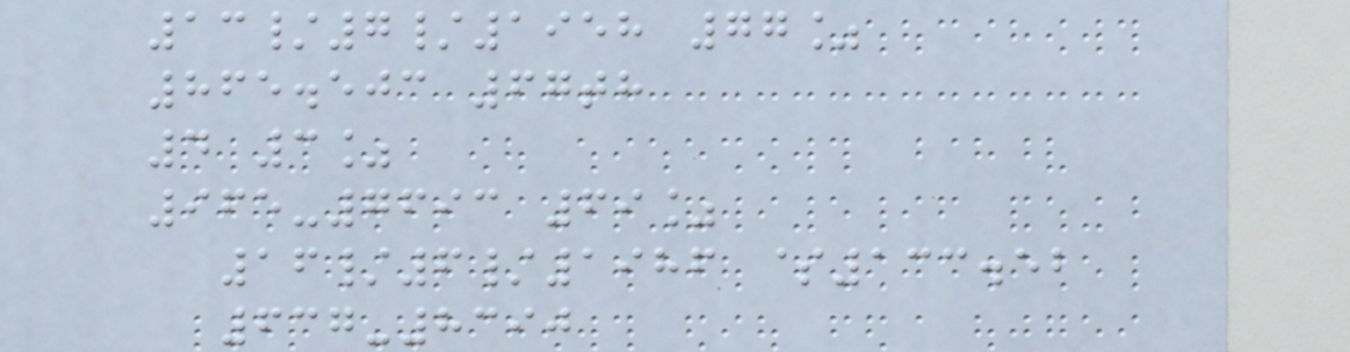13/7/1958 77%
865.503 67th
4 3%
965-7693 69%
16/6/1986 $133.52
637-8390
